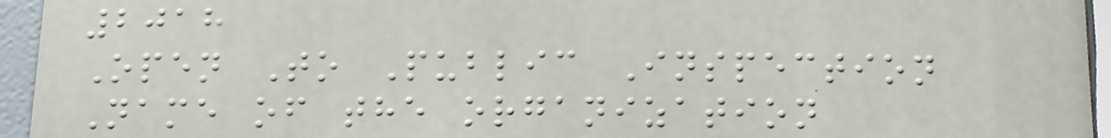2018
Open To Public Inspection
Name of the organization
